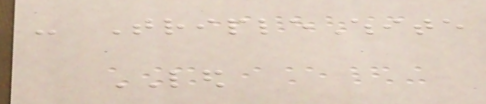- TripleWhite
LED
